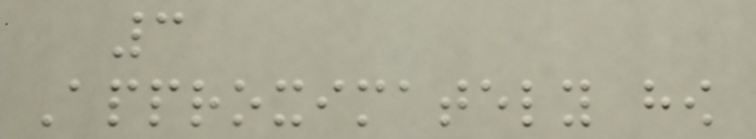3
Approximately how
